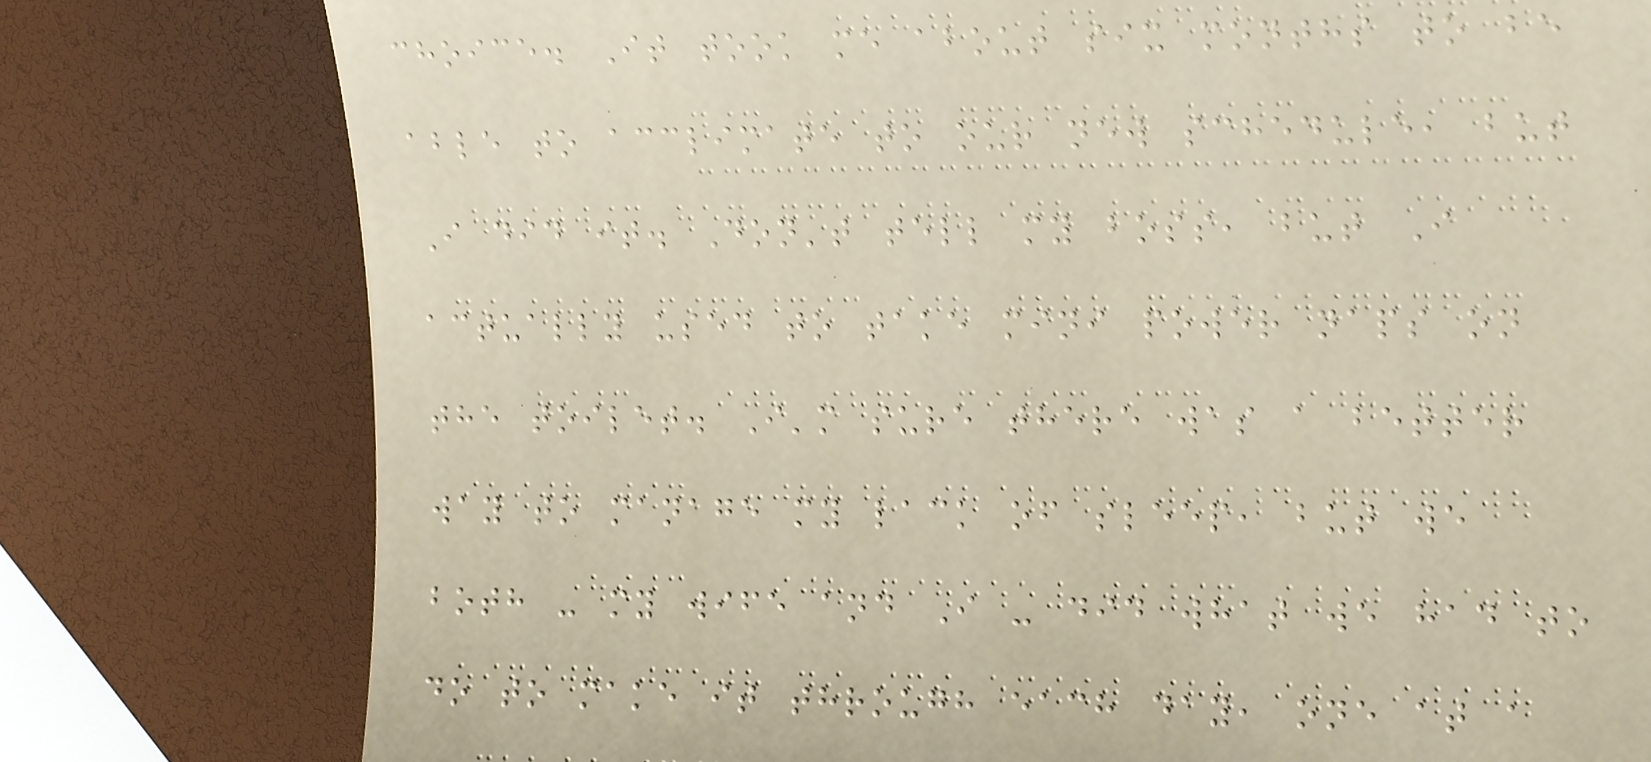choice. It took me about six months to be
able to acclimate to our new schedule, but
I did it. Don't tell my boss, but I
actually used to take mini power naps on
the toilet. I'm sure there was a better
way to manage my lack of sleep, but we
both - my wife and I - did what we had to
do to make it through each day, one at a
